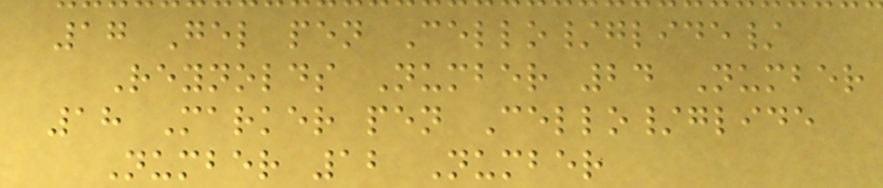17 Gel pen Cello/glide/
Reynolds Number 24 Number
18 Marker pen Cello/glide
Number 12 Number
